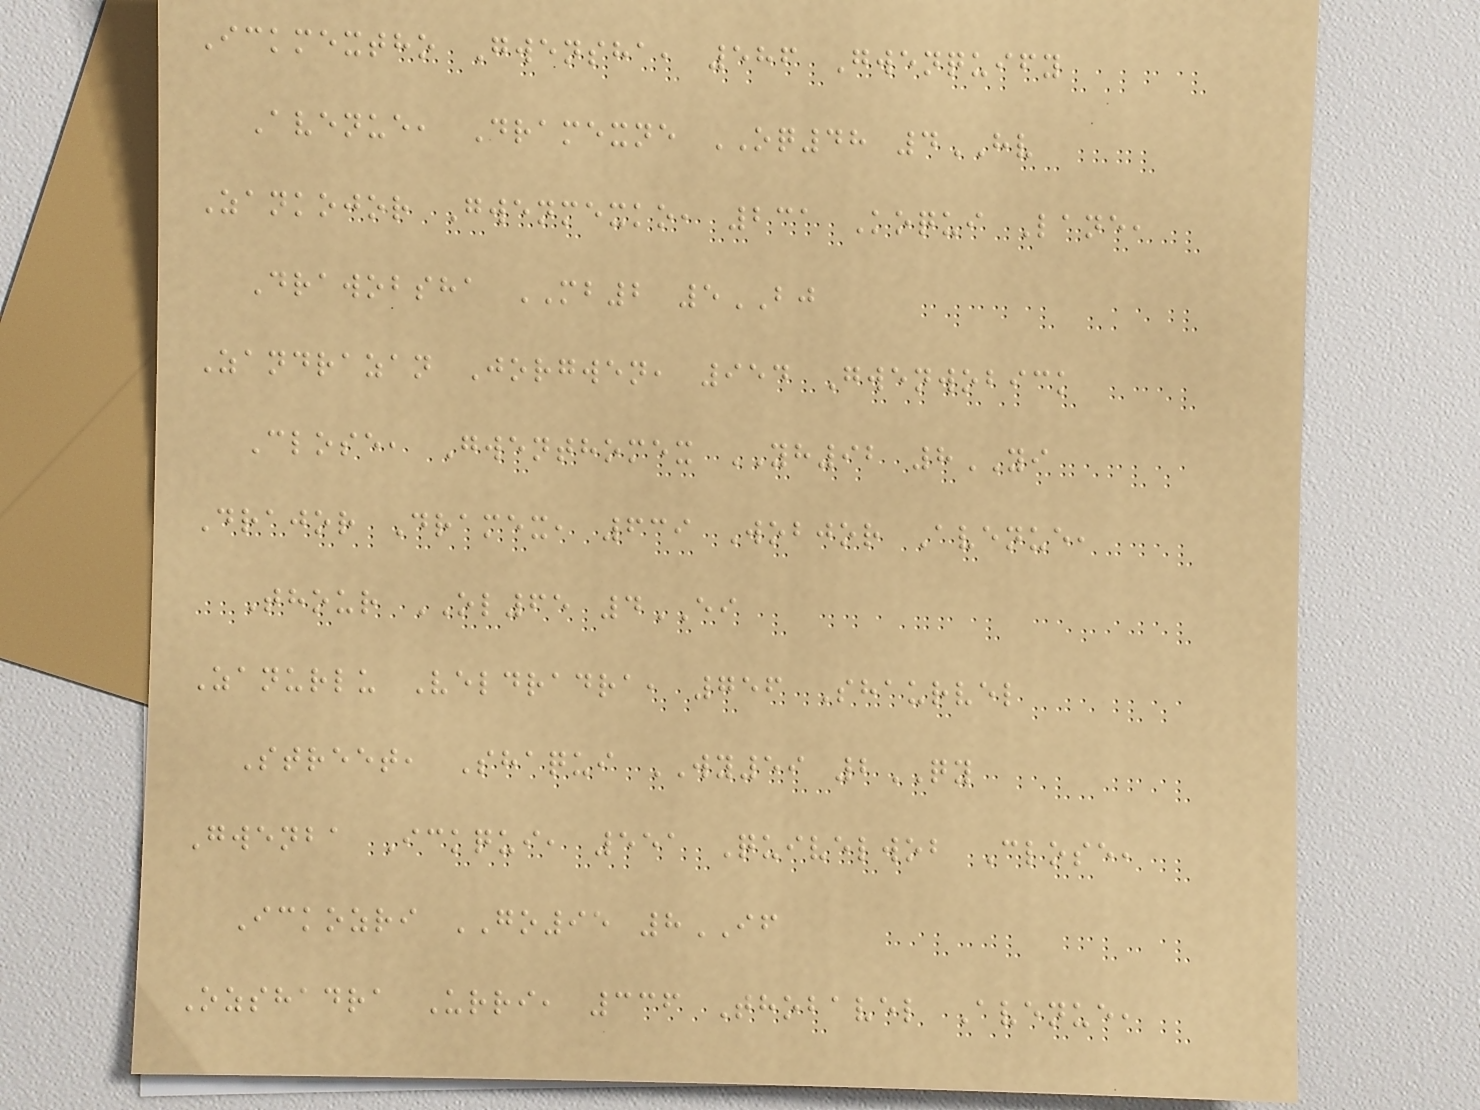Ickmextho Gwensha, 586 Gwenquify
Avenue, Dramexne OQ48 4HV
Zankojor Gwenmexko, 231 Koqui Lane,
Drawobsha MB2 5BJ
Zandrazan Jorgwen, 954 Gwenwobick
Close, Gwenthomex YH92 8YI
Drajor Dramex, 639 Wobjor Avenue,
Thour OL65 4EI
Zanurlu Veldradra, 756 Shaurvel
Street, Shaqui WY59 2QY
Gwenba Ickqui, 551 Quivelwob Close,
Ickozri GO95 8IF
Ozshadra Urri, 336 Thobavel Avenue,
